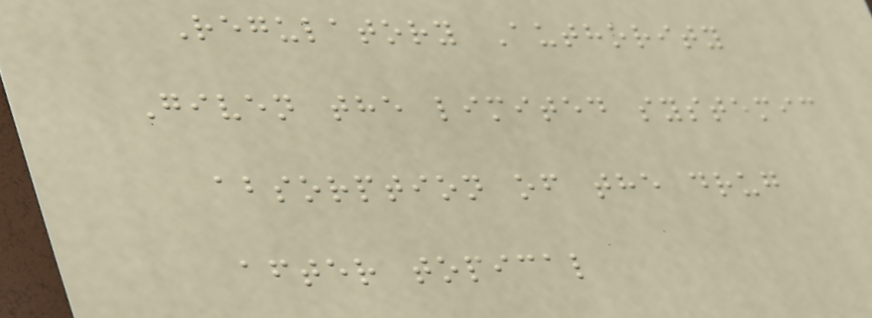Regulatory Authority
Given the limited systemic
absorption of the drug
after topical
